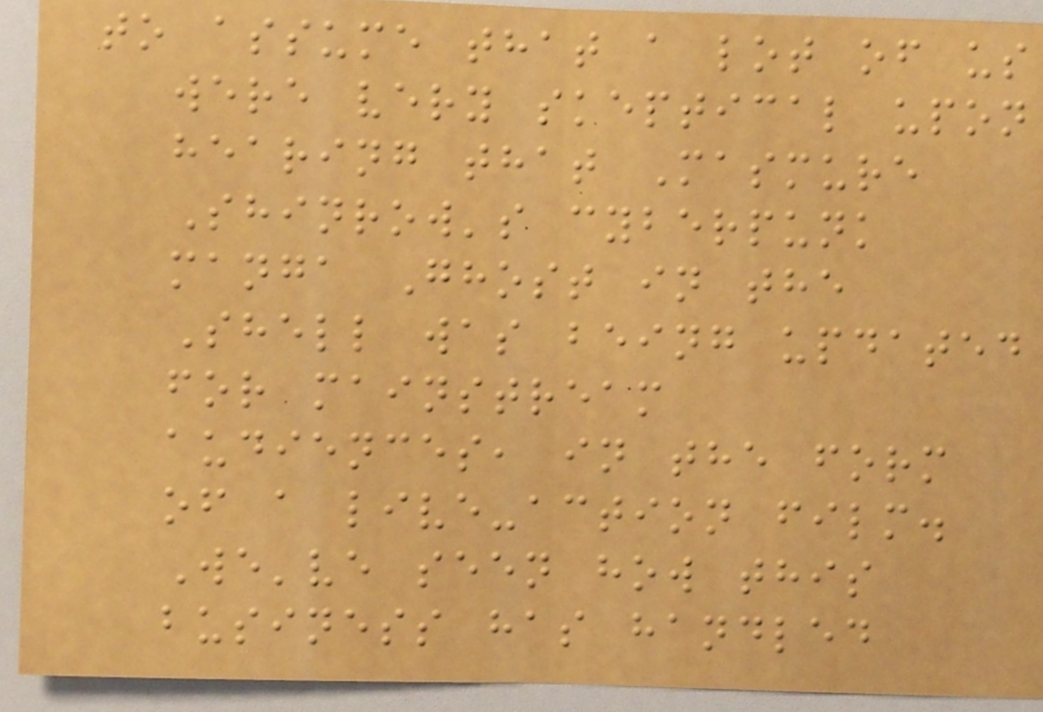to assume that a lot of us
were very skeptical upon
hearing that Masmure
Shinrow's cyberpunk
manga Ghost in the
Shell was being updated
for mainstream
audiences, in the form
of a live-action film.
We've seen how this
business has handled
